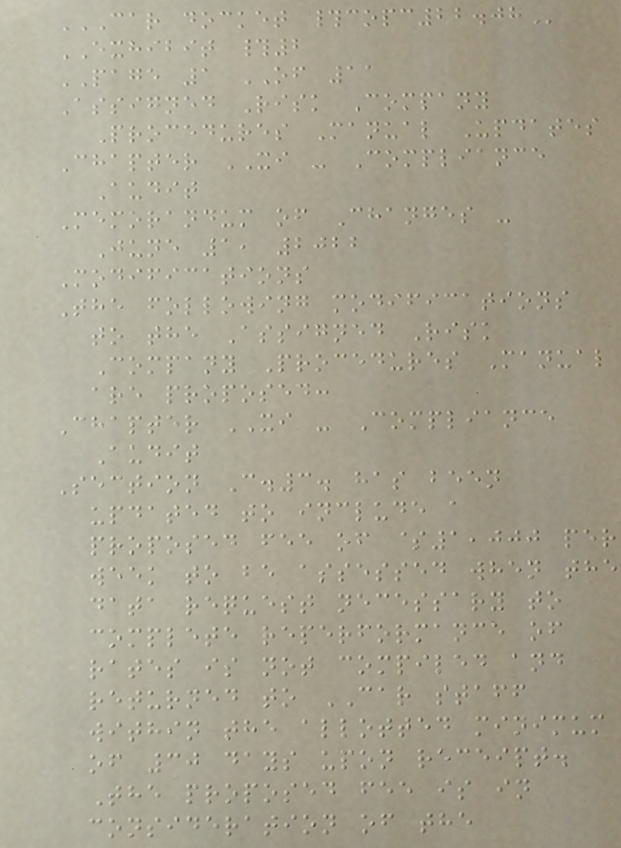CAR DOCKET #COPC22.08
EXHIBIT #2
PAGE 1 OF 11
Assigned Risk Company
Procedures Manual Updates
Chapter XI - Compliance
Audit
Memorandum of Changes -
June 1, 2022
Modifications
The following modifications
to the Assigned Risk
Company Procedures Manual
are proposed:
Chapter XI - Compliance
Audit
Section C.3. has been
updated to include a
proposed fee of $1,000 per
week to be assessed when the
data request necessary to
complete reperformance of
rates is not compiled and
returned to CAR staff
within the allotted minimum
of 30 days upon receipt.
The proposed fee is in
consideration of the
